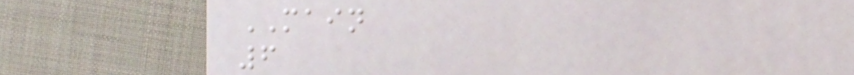MAIN
6
